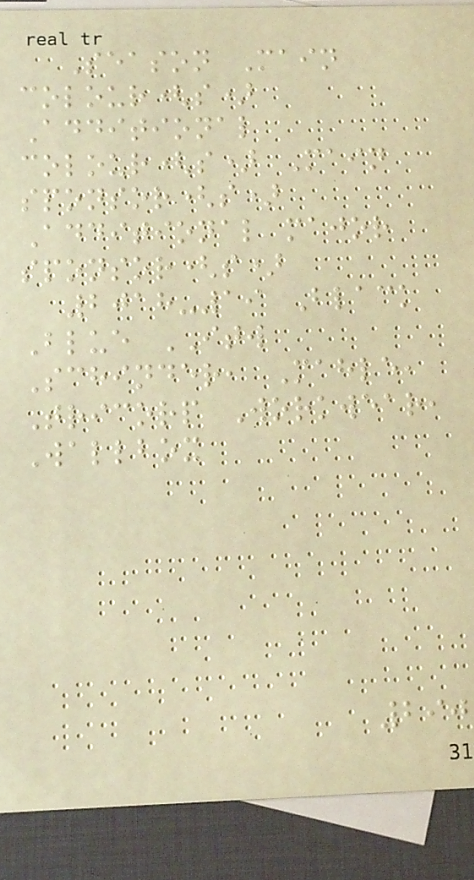Season Main
colour(s)
Additional
colour(s) Main
sponsor(s)
Additional major
sponsor(s)
2018-19 Black
Blue ITW
Schinder, Mahle,
Tricorp Workwear,
Wallbox
290
